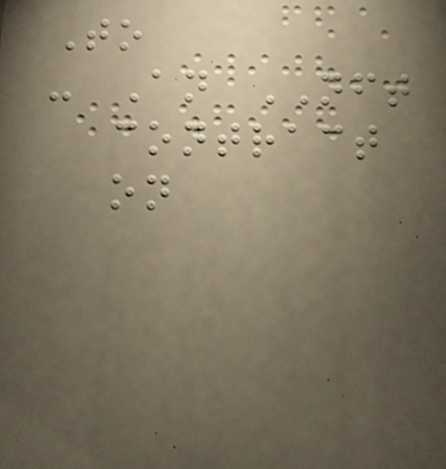To
- An NFT
contract
on
